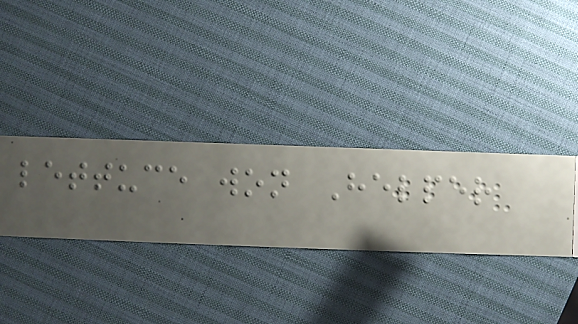lettuce won Helper
